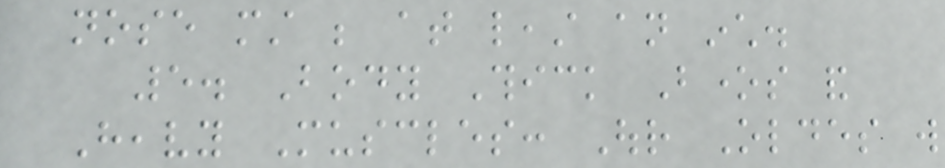nose must be at least an inch.
5. Body Thick Bones and
Heavy Muscles: Our Oldes will
